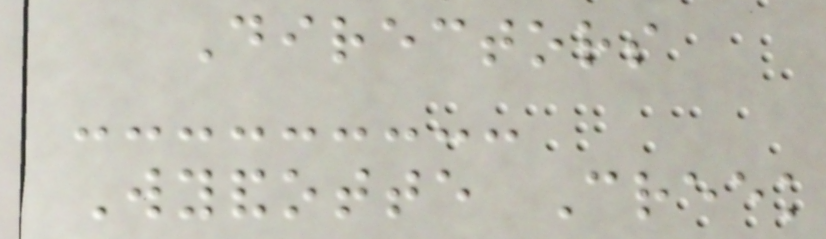Directors
Wyandotte Creek
